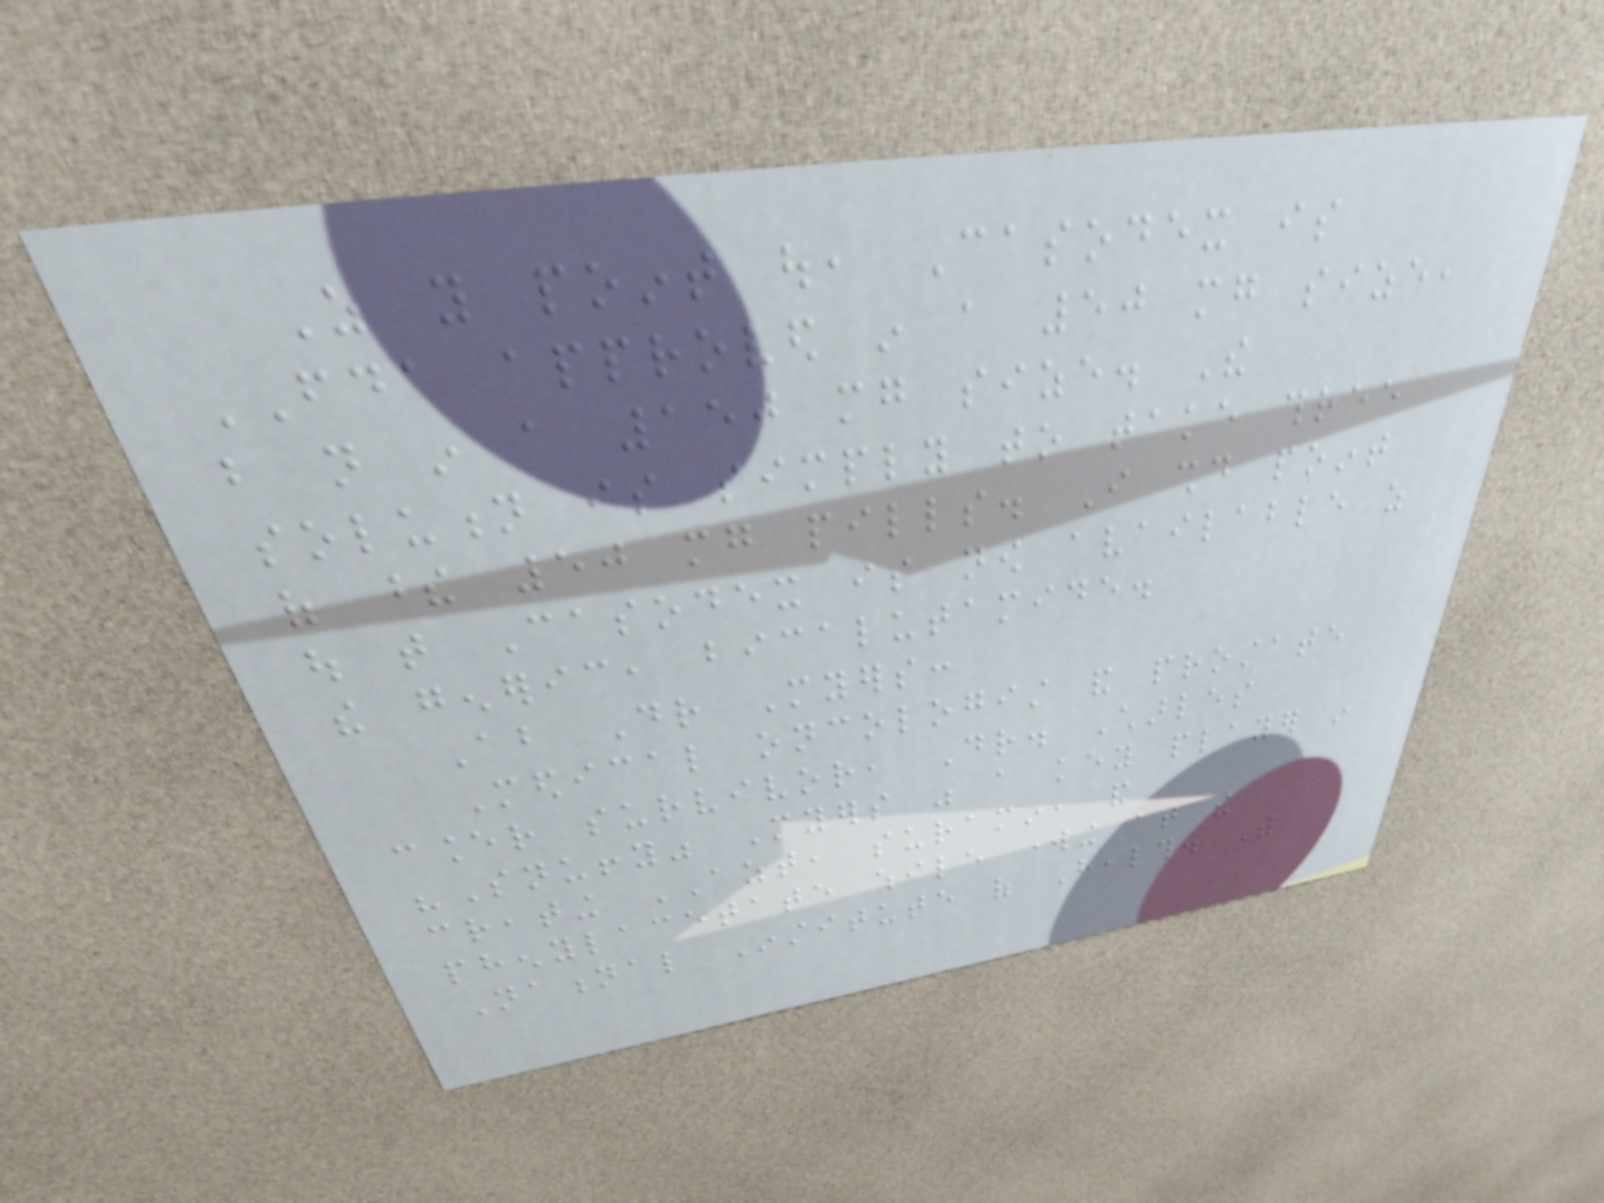As you point out, Casodex is
FDA approved in a 50 mg size,
but not in a 150 mg size. The
solution is simply to take three
of these 50 mg pills. I should point
out that Casodex is now available as
the generic, bicalutamide.
About Dr Myers:
Medical oncologist and prostate
cancer survivor, Dr. Charles
"Snuffy" Myers was a key player in
creating AZT, suramin, and
phenylacetate while working at the
National Institute of Health. With
